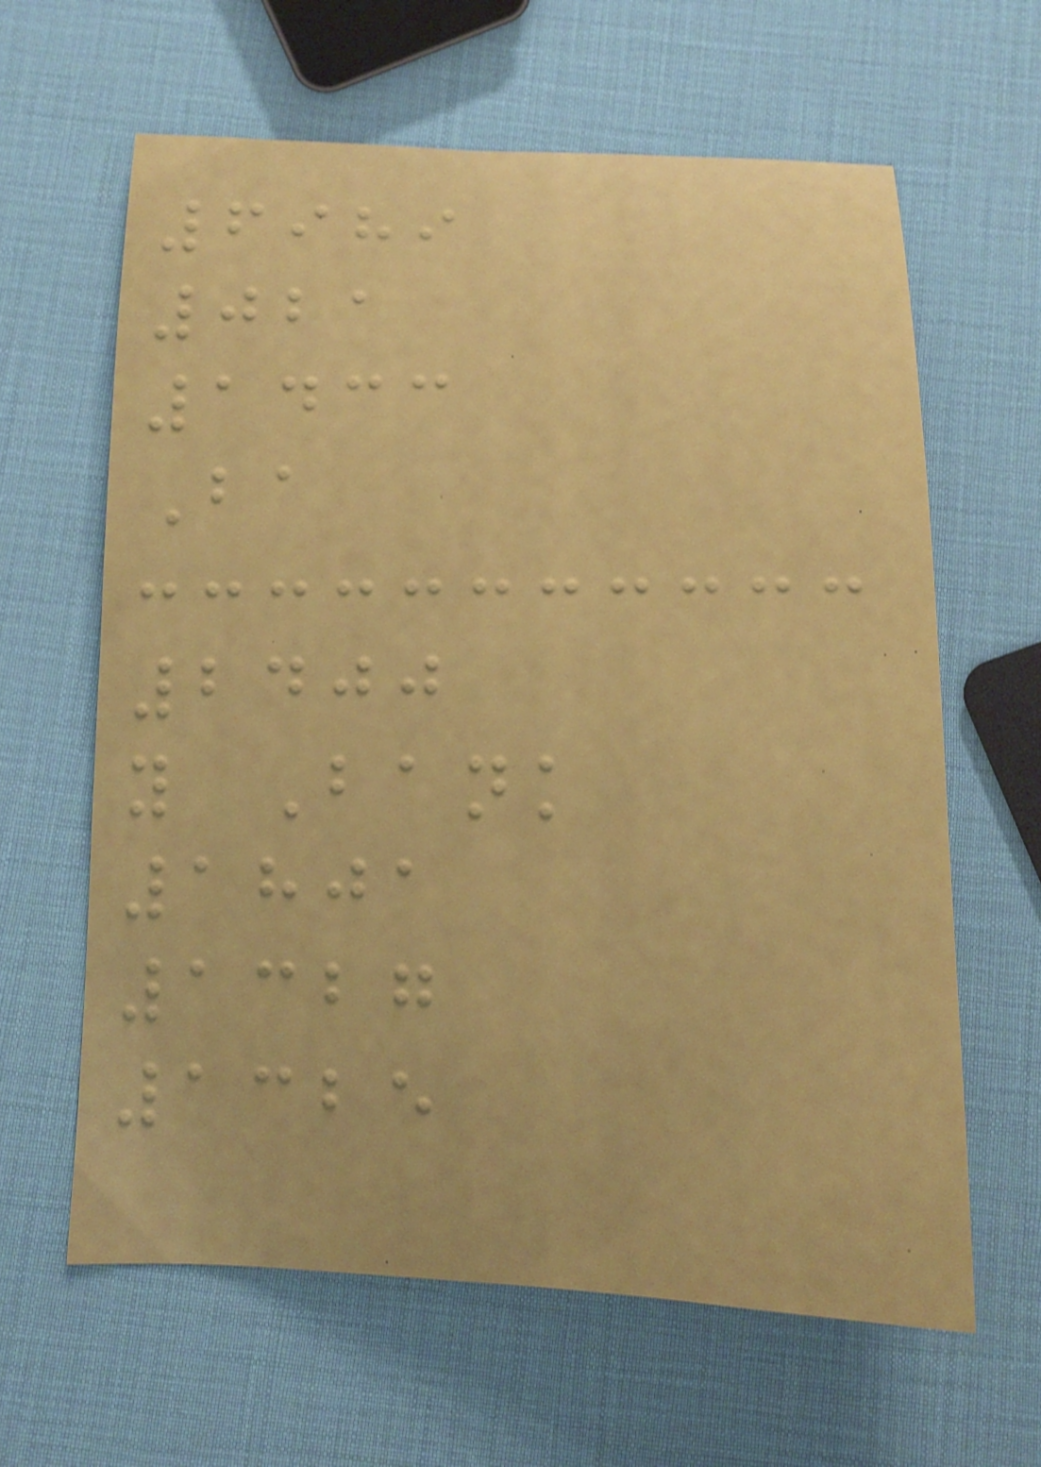6989
021
1433
Ba
2400
y Bank
1801
1327
1325
